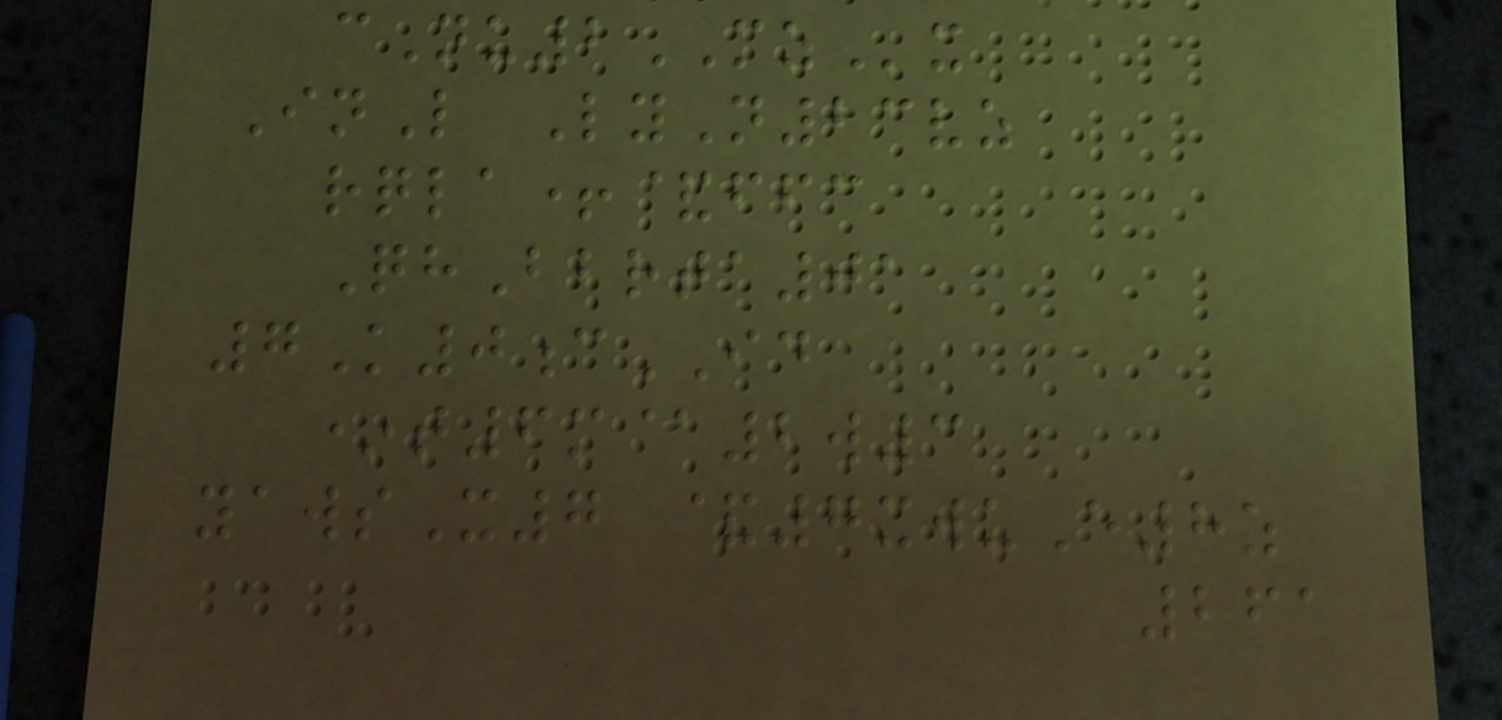cNu2MZx
InL LyN23vz
rqla+&ffc
QhBbrta01
7K0cID
*t6m@2w3
yawsX7 &7xwuE8z
261
